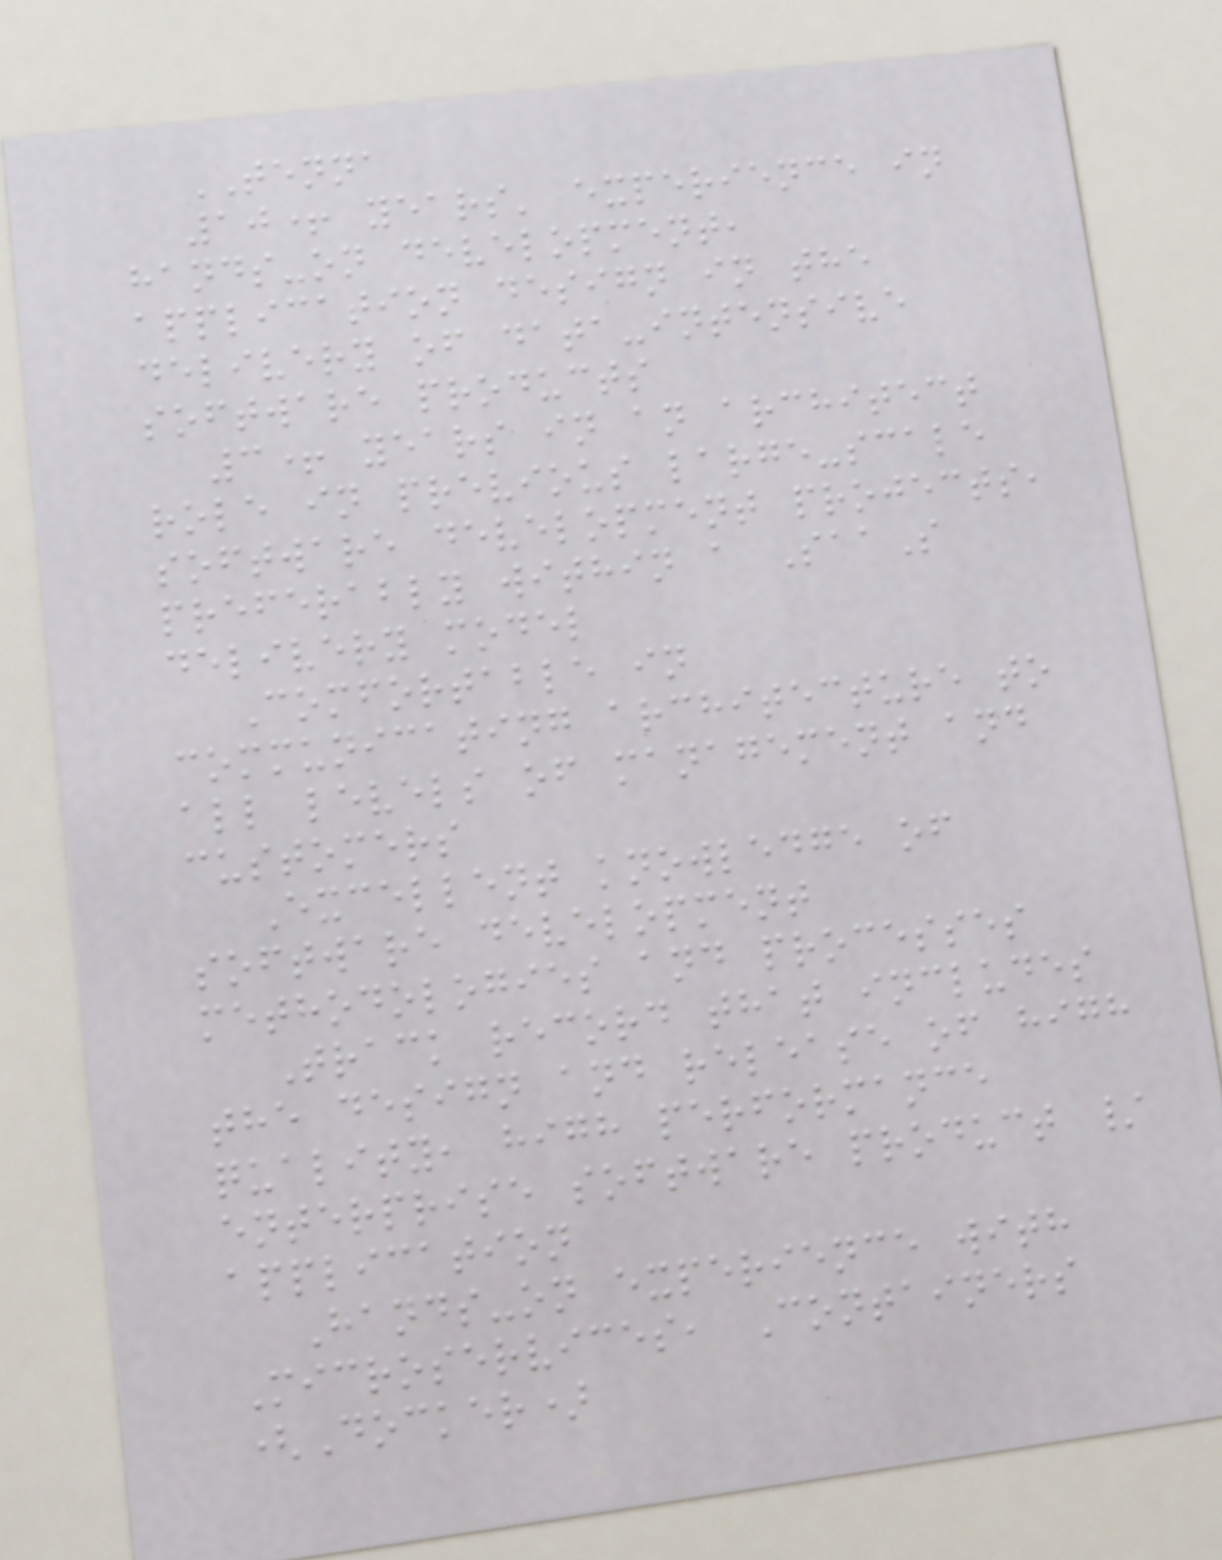TENNA
10+ years' experience in
hands-on development,
application design in the
delivery of data-intensive
software products
3+ years in an architect
role in previous large-scale
software development projects,
preferably within a SaaS
delivery model
Comfortable in
communicating architecture to
all levels of management and
customers
Excellent knowledge of
software development
methodologies and processes
Track record that includes
the design and release of high
quality, high performance
enterprise software product /
application
Hands-on experience with
Microservices, Containers
(Docker)
